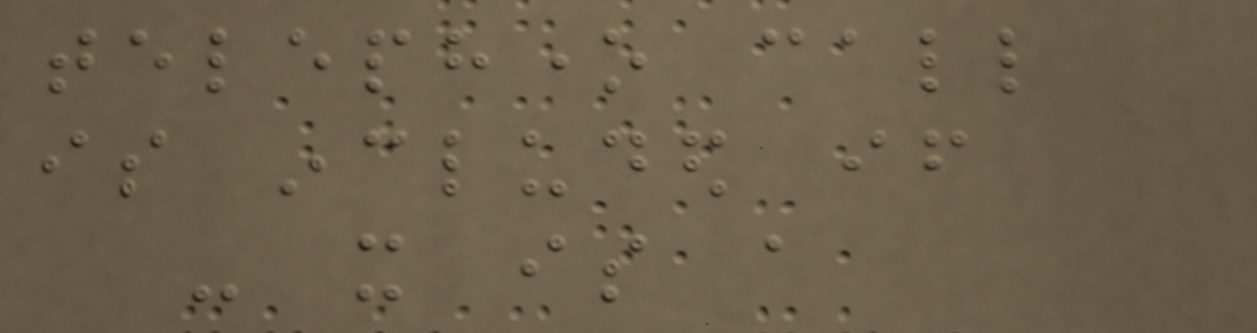telephone call
is included if
- it is a
